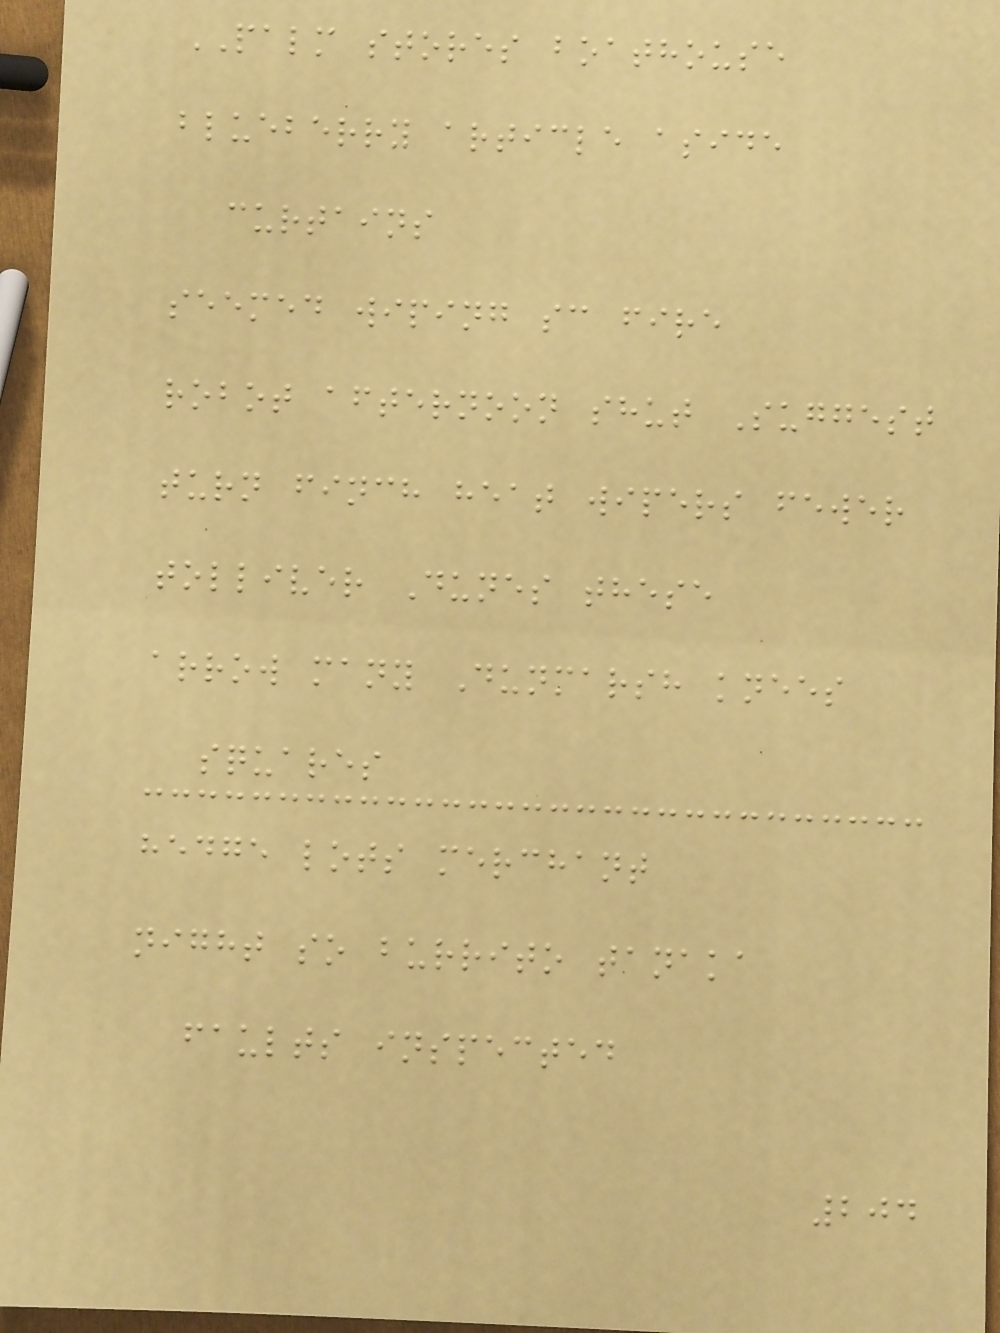PALM stores boathouse
blueberry article aside
curtains
seemed wiping sc fire
robot afternoon shut Suggest
turn finch heat wipers fewer
tolliver Dunes these
arrow many Dunmarsh knees
squares
hedge lots merchant
night so burrito tanaka
faults inspected
204
